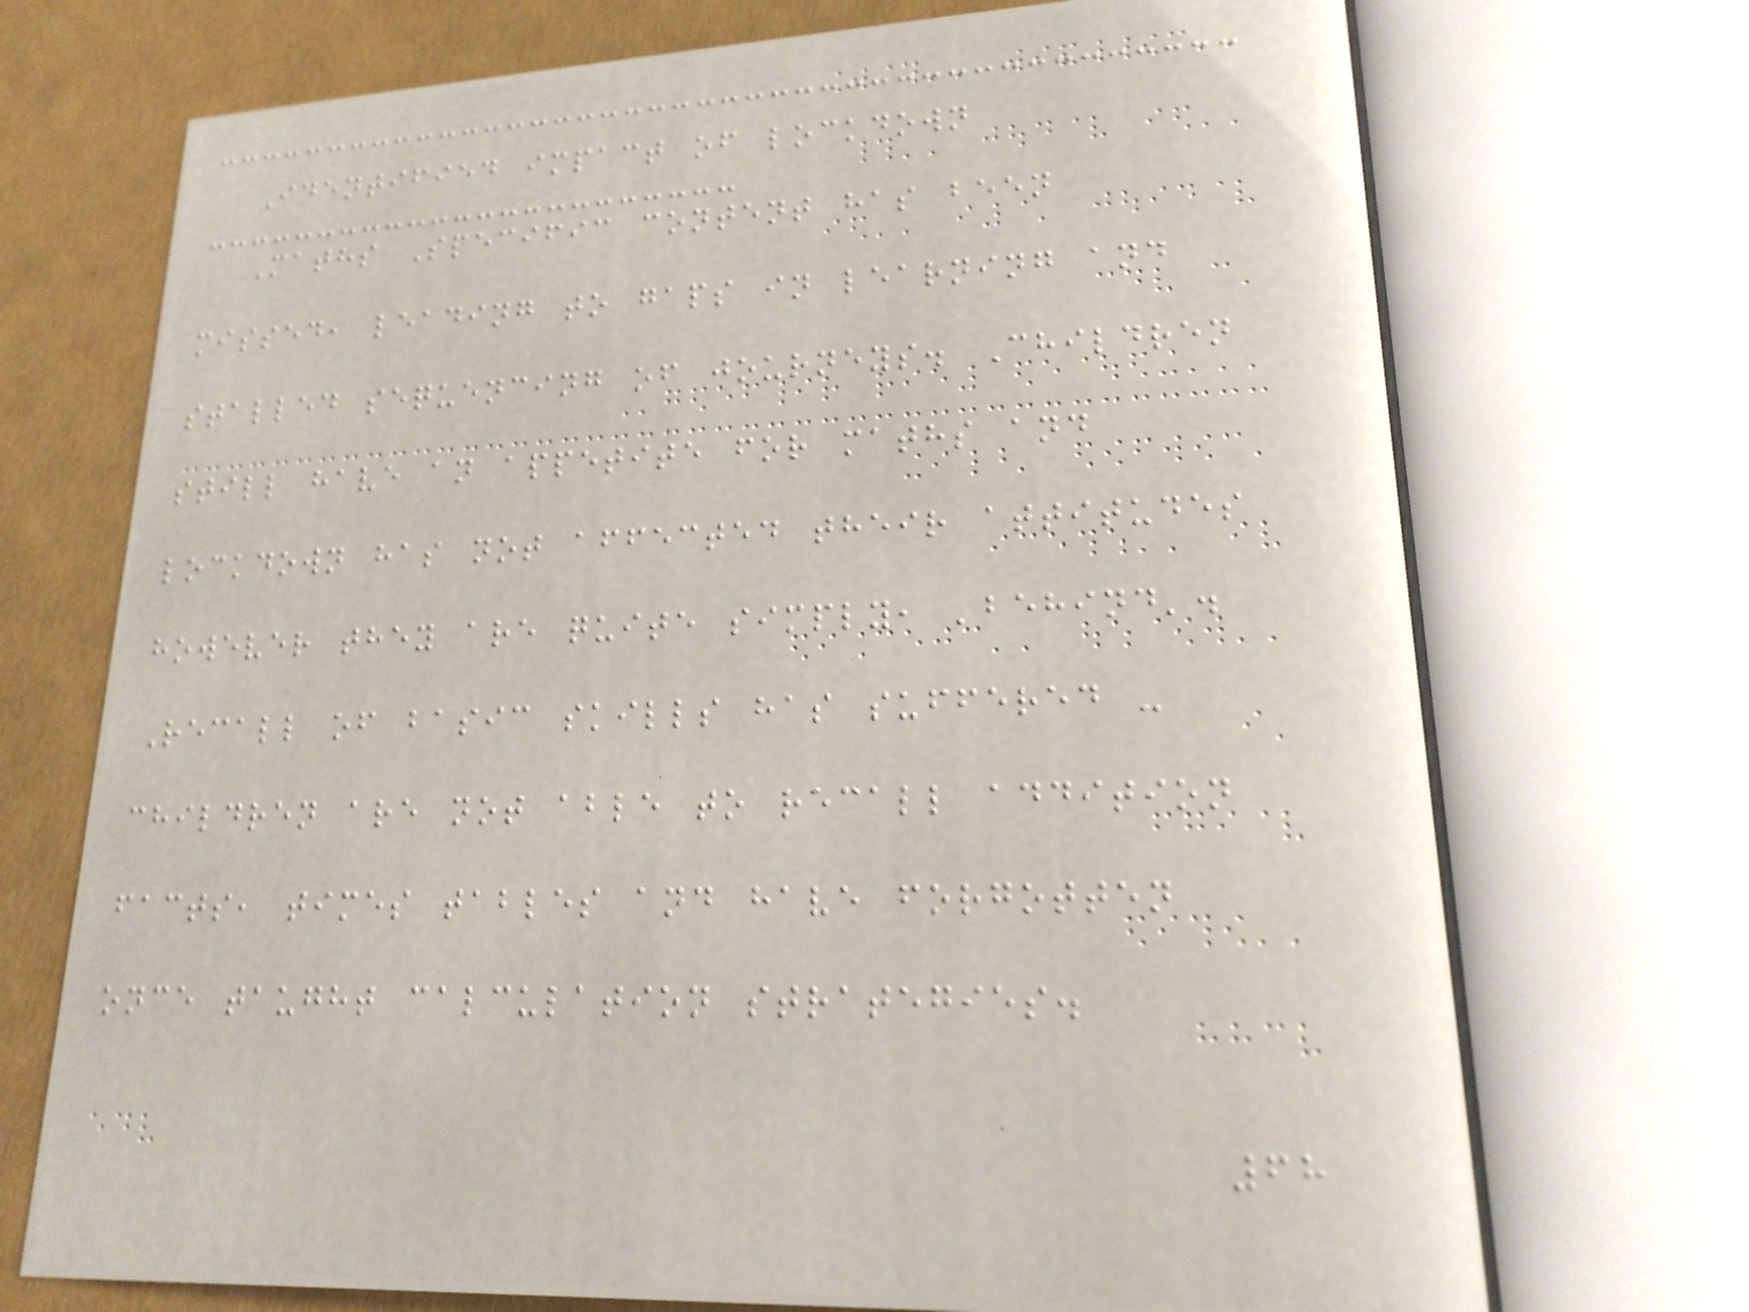Identified impact of lockdown
Maths Specific content has been
missed, leading to gaps in learning and
stalled sequencing of journeys. Children
still have an appetite for maths and
lockdown has not affected their attitudes
however they are quite simply, 'behind'.
Recall of basic skills has suffered -
children are not able to recall addition
facts, times tables and have forgotten
once taught calculation strategies.
68
